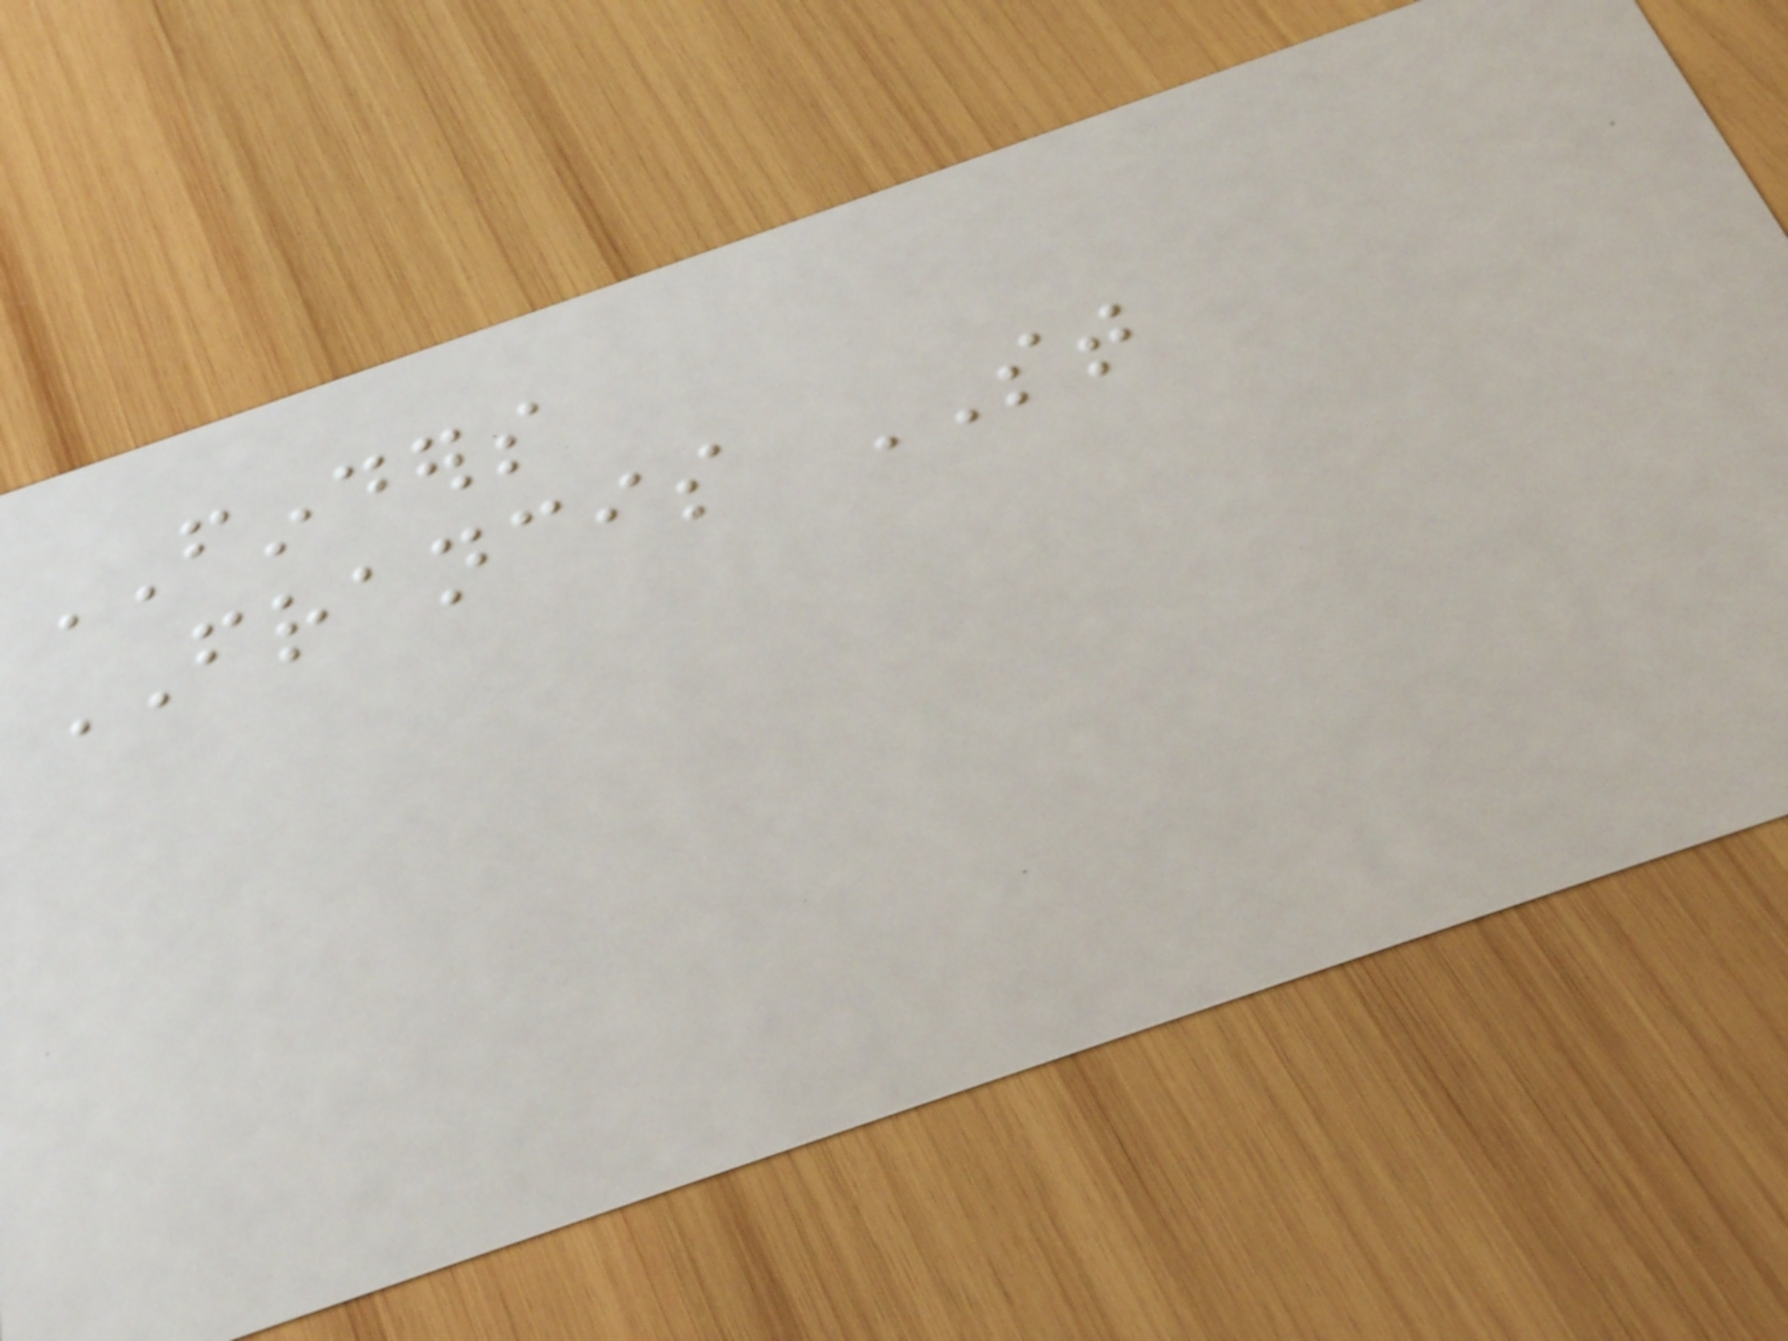FINDERS
FRANCIS ST
